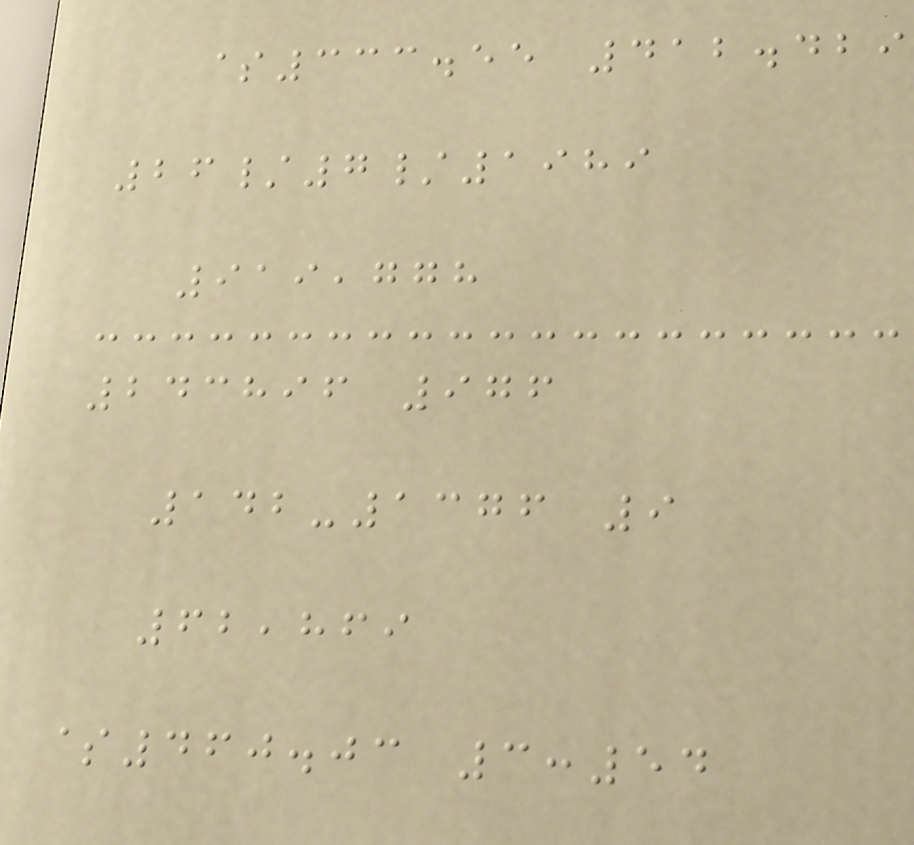$333.55 412.429
26/7/1989
919,778
243896 976
142-1376 9
62,869
$460.03 3:54
